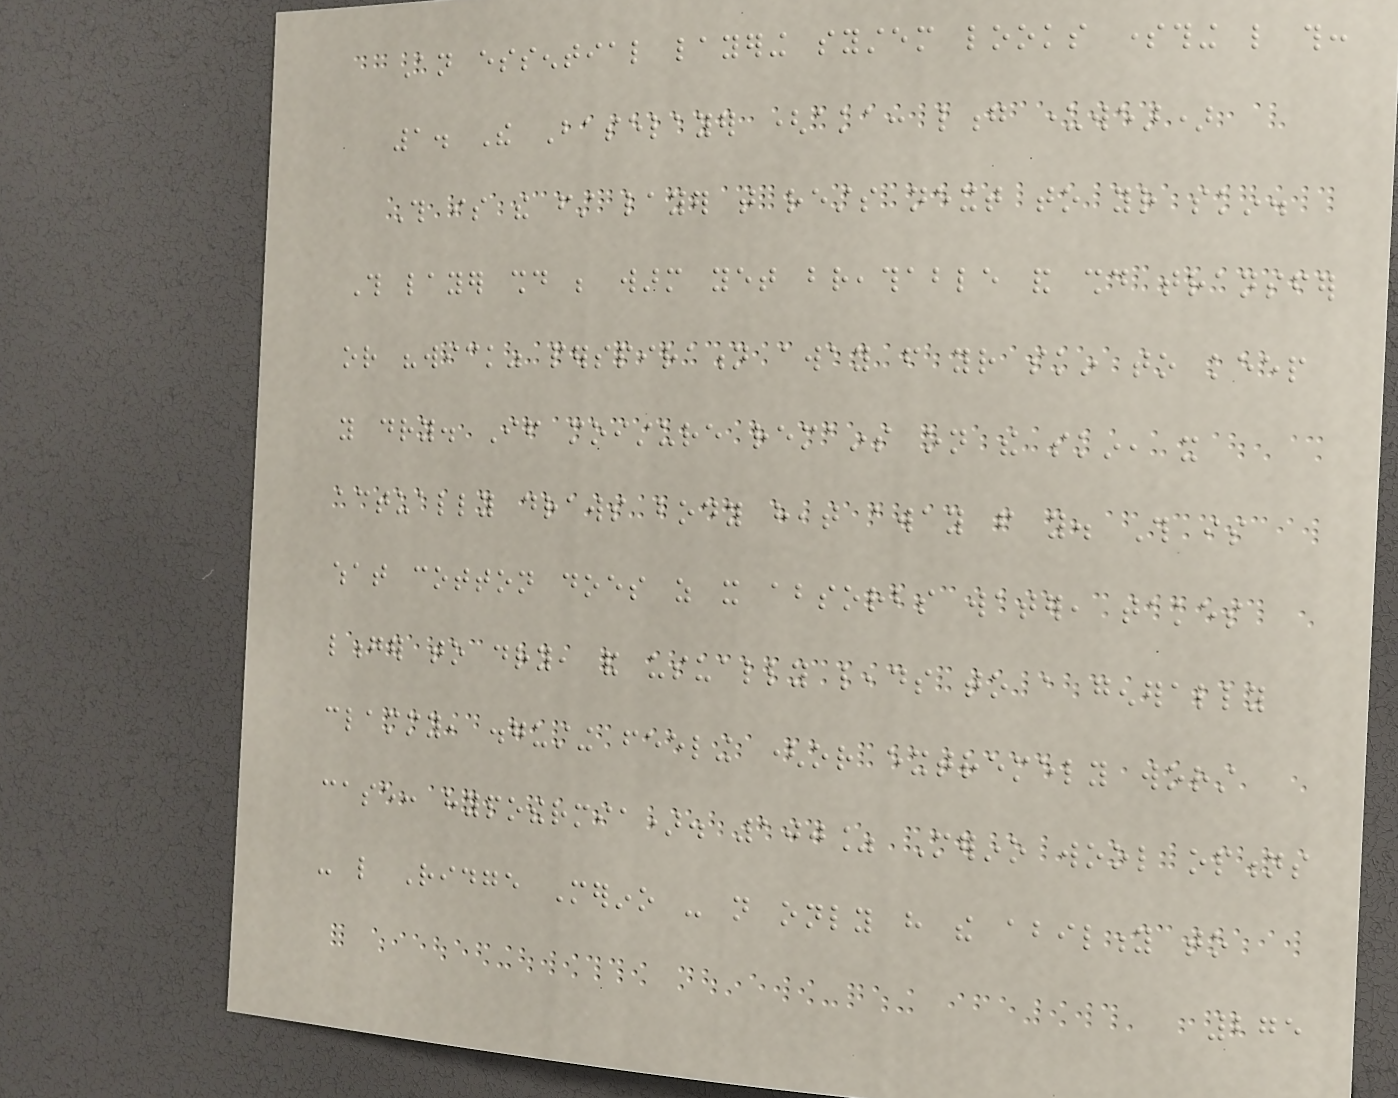An essential layering system looks something like this:
1. The Baselayer (aka: long underwear)
This is the first layer that rests next to your skin.
This layer should be warm yet breathable and should transfer
or "wick" perspiration away from your skin to keep
you dry. If moisture remains on the skin, it
actually draws body heat away from you. This is
what cotton does as it absorbs water, takes
longer to dry, and usually leads to a generally
clammy, disgusting feeling (or extremely worst
case: hypothermia). 100% Merino wool options
- like Ridge Merino - not only have the ability to
275
